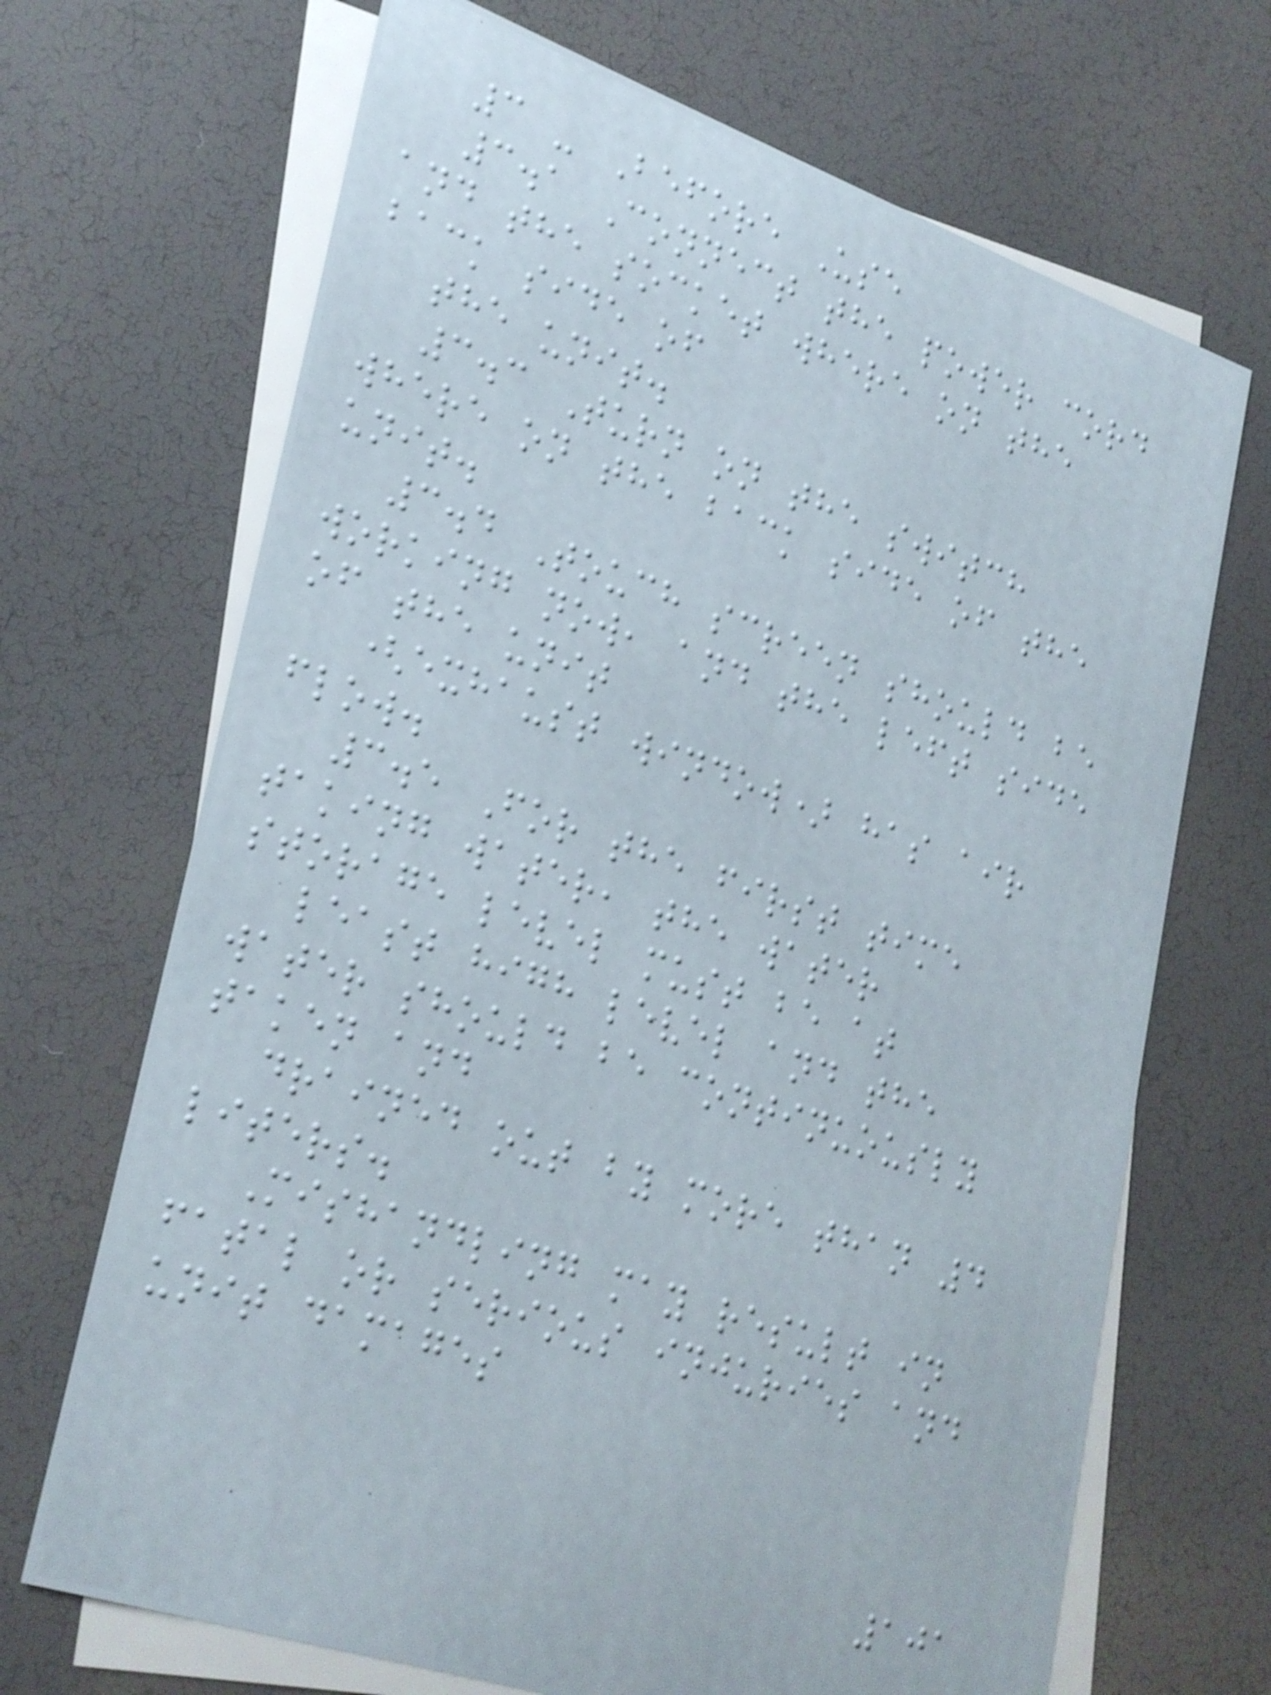3 - Before Use
3.1 Connect the power cord
and the socket where on the
back side of
the unit.
3.3 Turn on the switch
where on the back side of the
unit.
3.4 Touch screen should be
working now, and the left side
of the unit
(exhaust window) has air
flow.
3.5 For the first time
taking water, the water
storage level must be at
least high level and the
water should be continuously
taken and
drained out by more than 4
liters.
Mishandling may result in
fatal or serious injuries and
unit damages
101
